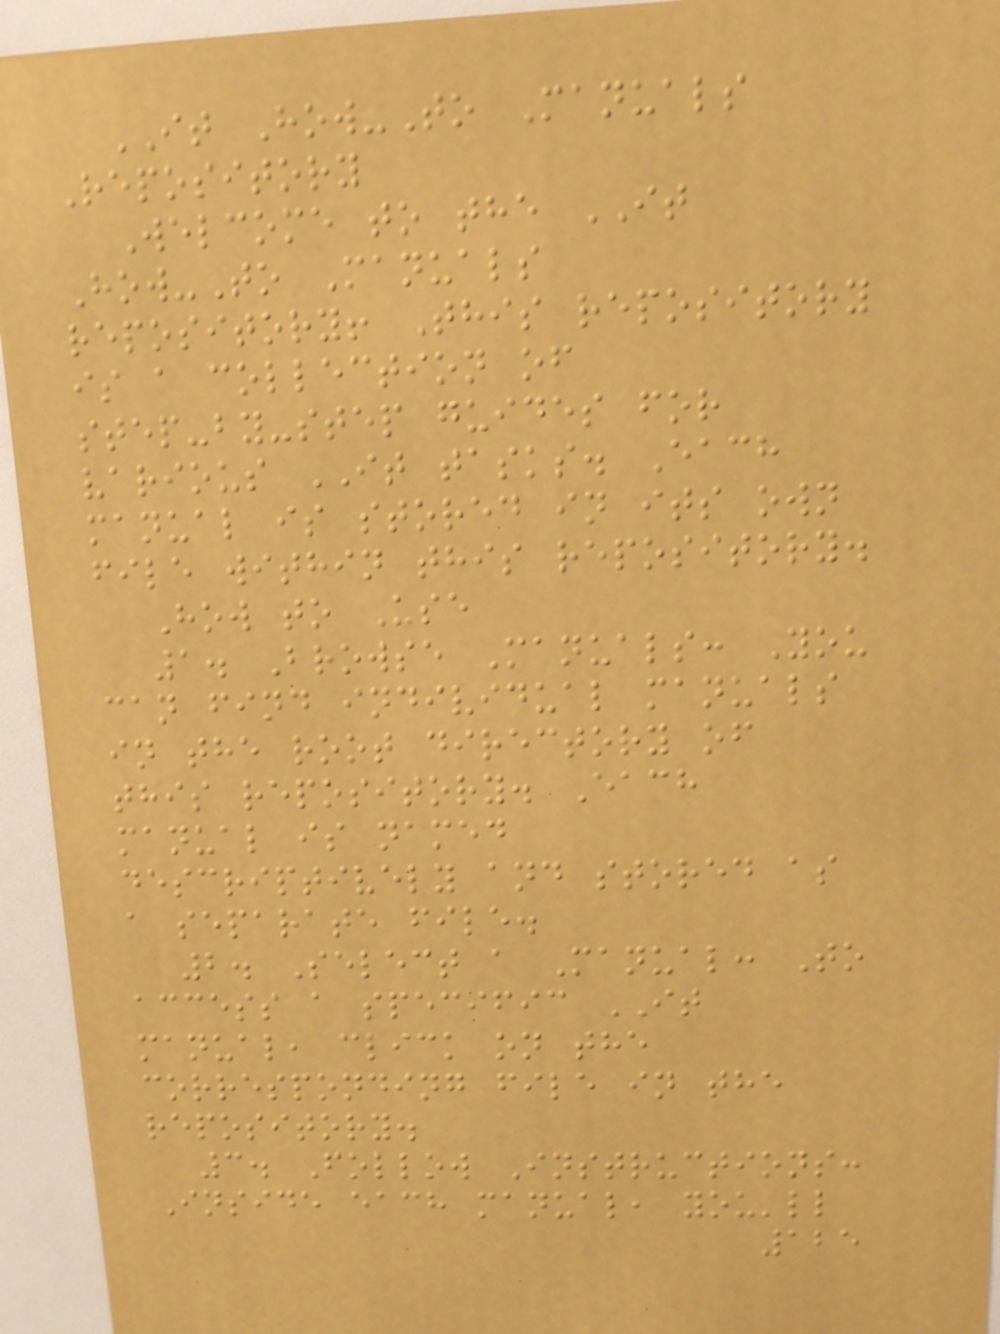IT How-To Manuals
Repository
Welcome to the IT
How-To Manuals
repository! This repository
is a collection of
step-by-step guides for
various IT tasks. Each
manual is stored in its own
file within this repository.
How to Use
1. Browse Manuals: You
can find individual manuals
in the root directory of
this repository. Each
manual is named
descriptively and stored as
a separate file.
2. Select a Manual: To
access a specific IT
manual, click on the
corresponding file in the
repository.
3. Follow Instructions:
Inside each manual, you'll
125
